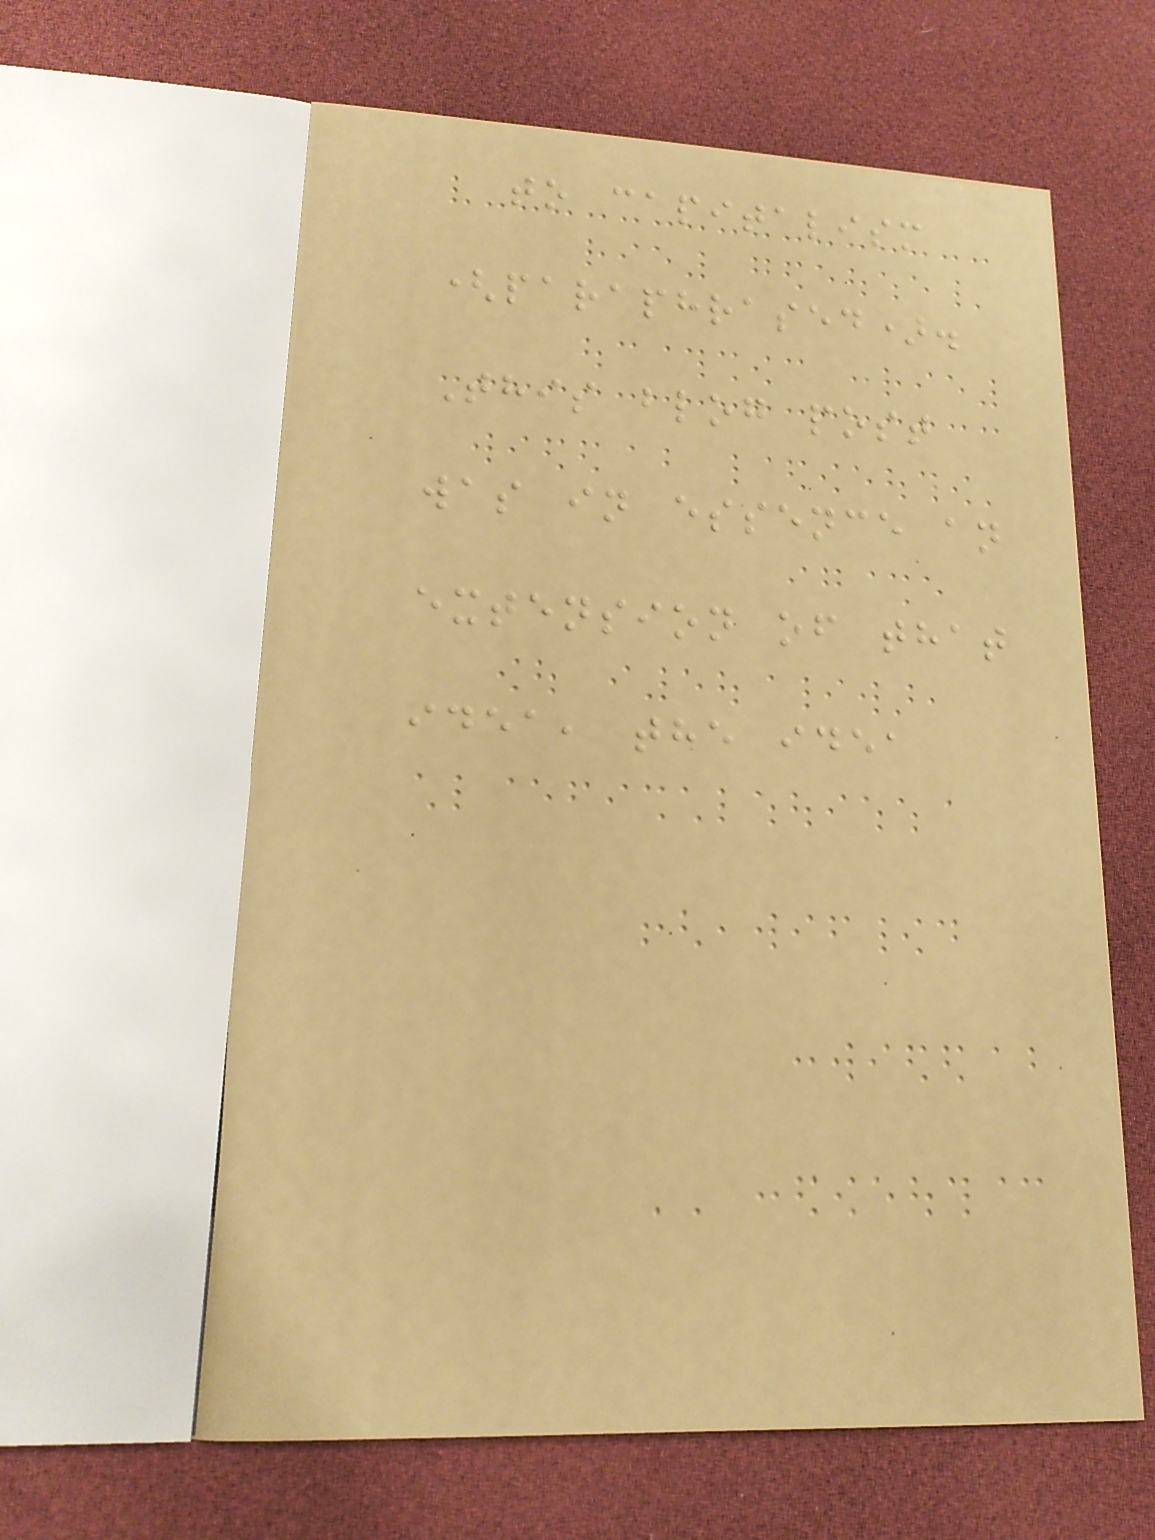to capitalism
(paraphrased).
This blog post
was in essence an
extension of that
idea, the idea
